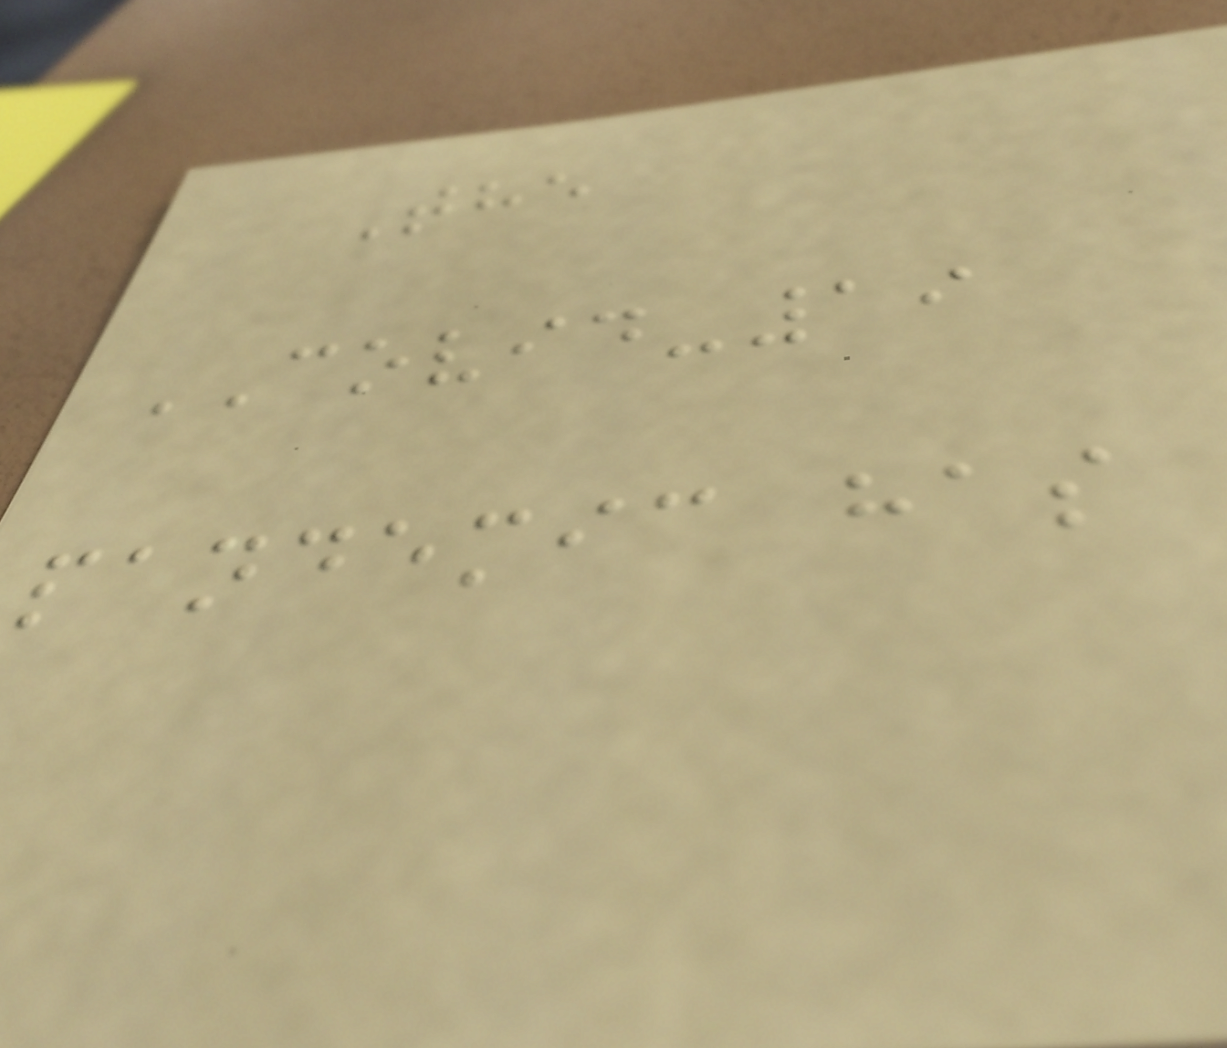The
COVID-19
pandemic has
